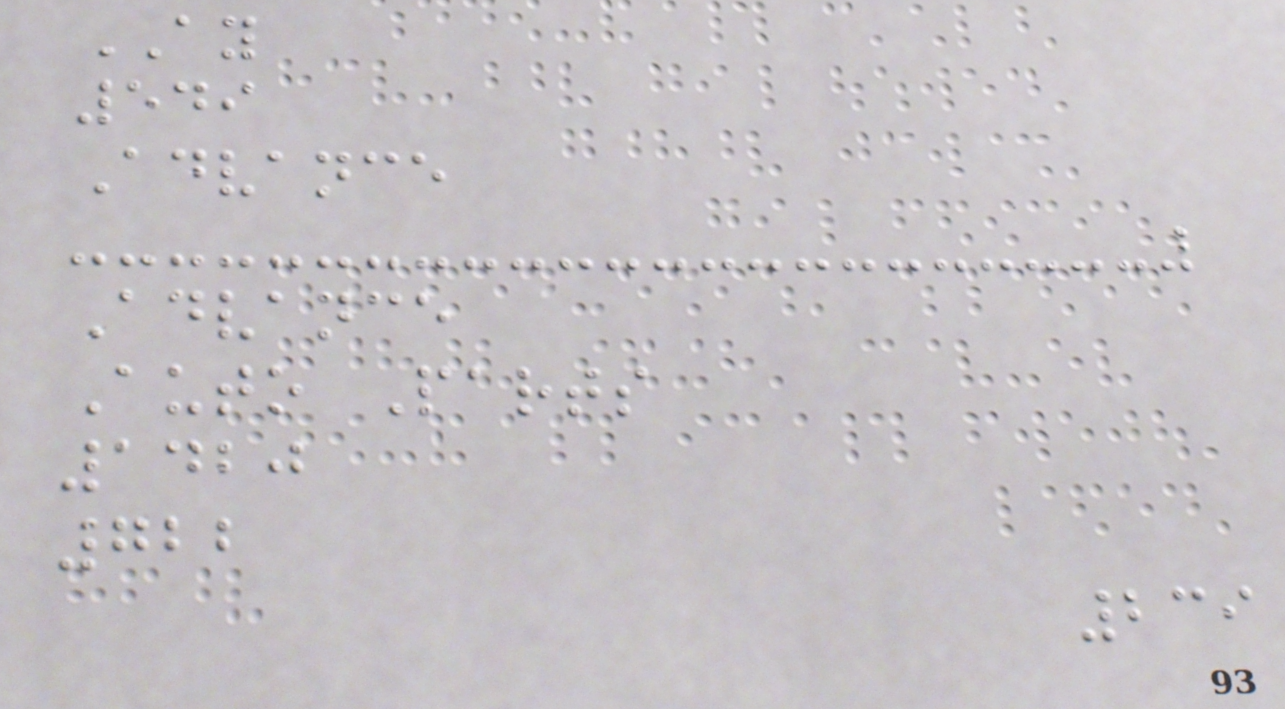AY
549
Advance
Advance
Auto Parts
1420
722
239
